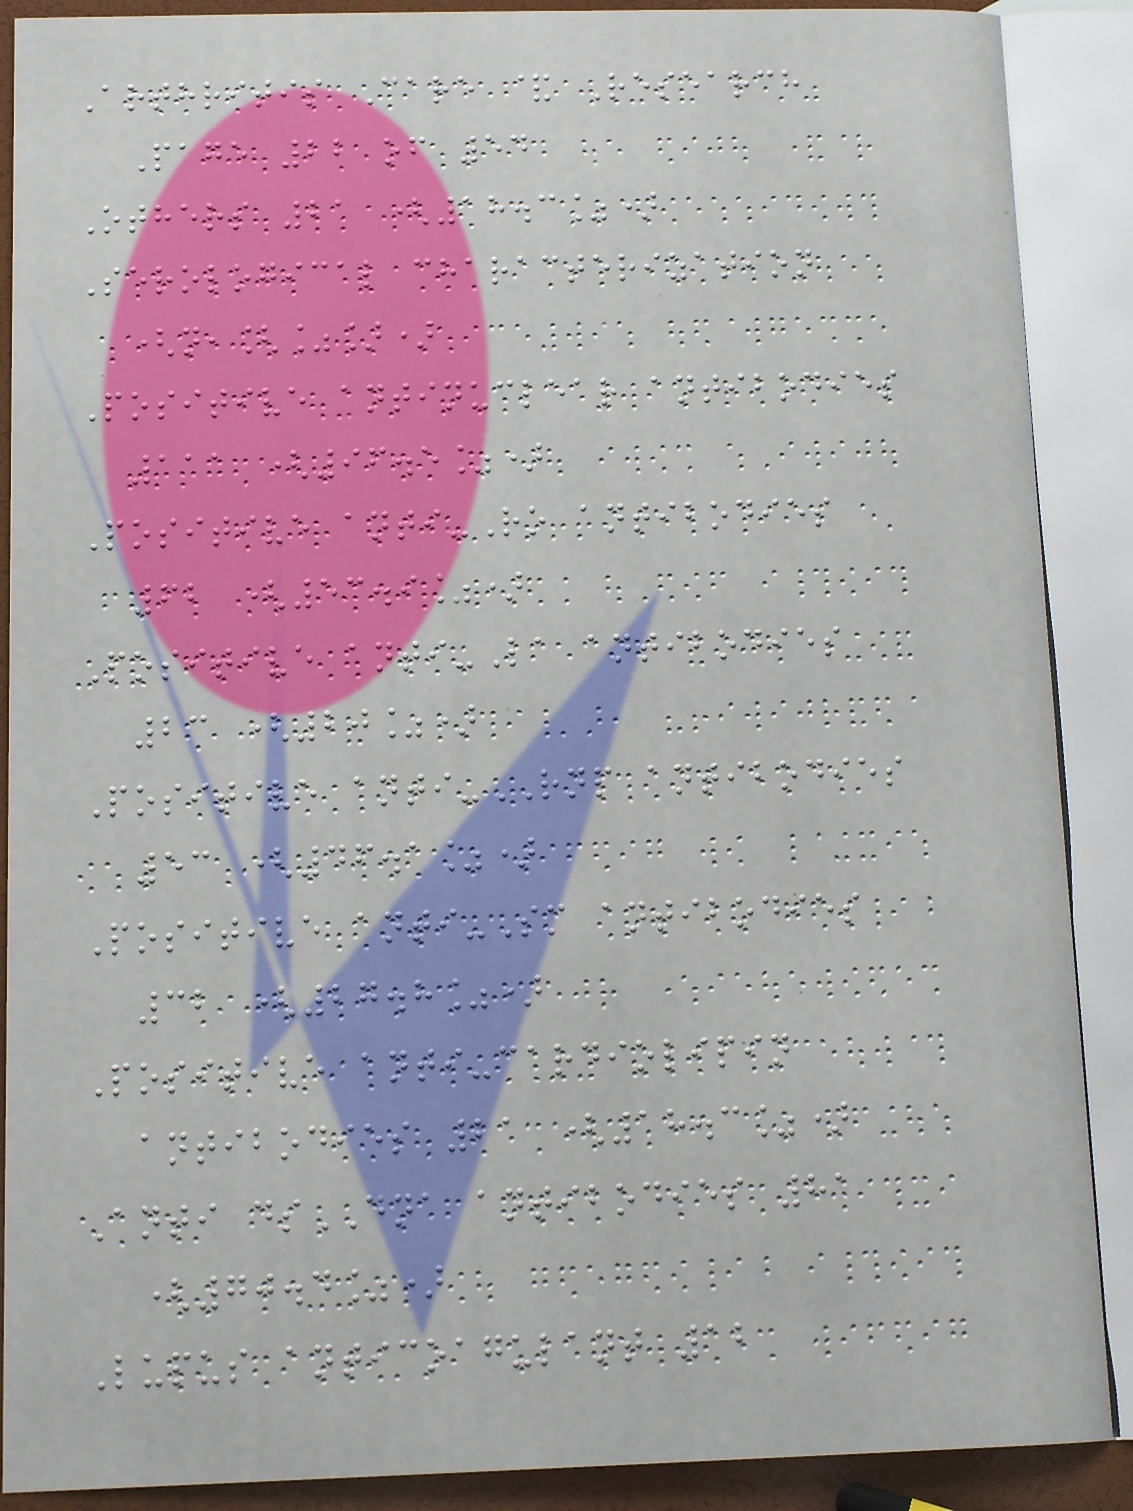Arthritis Care & Research
Page 22 of 54
Others 21 (18.3%)
Serological characterization
(n,[%])
Positive antinuclear antibodies
111 (96.5%)
Positive anti-Ro antibodies
62 (53.9%)
Positive anti-La antibodies
23 (20%)
Positive anti-RNP antibodies
53 (46.1%)
Positive anti-Sm antibodies
32 (27.8%)
Positive anti-cardiolipin
antibodies 21 (18.3%)
Anti dsDNA antibodies 81
(70.4%)
Lupus anticoagulant 12
